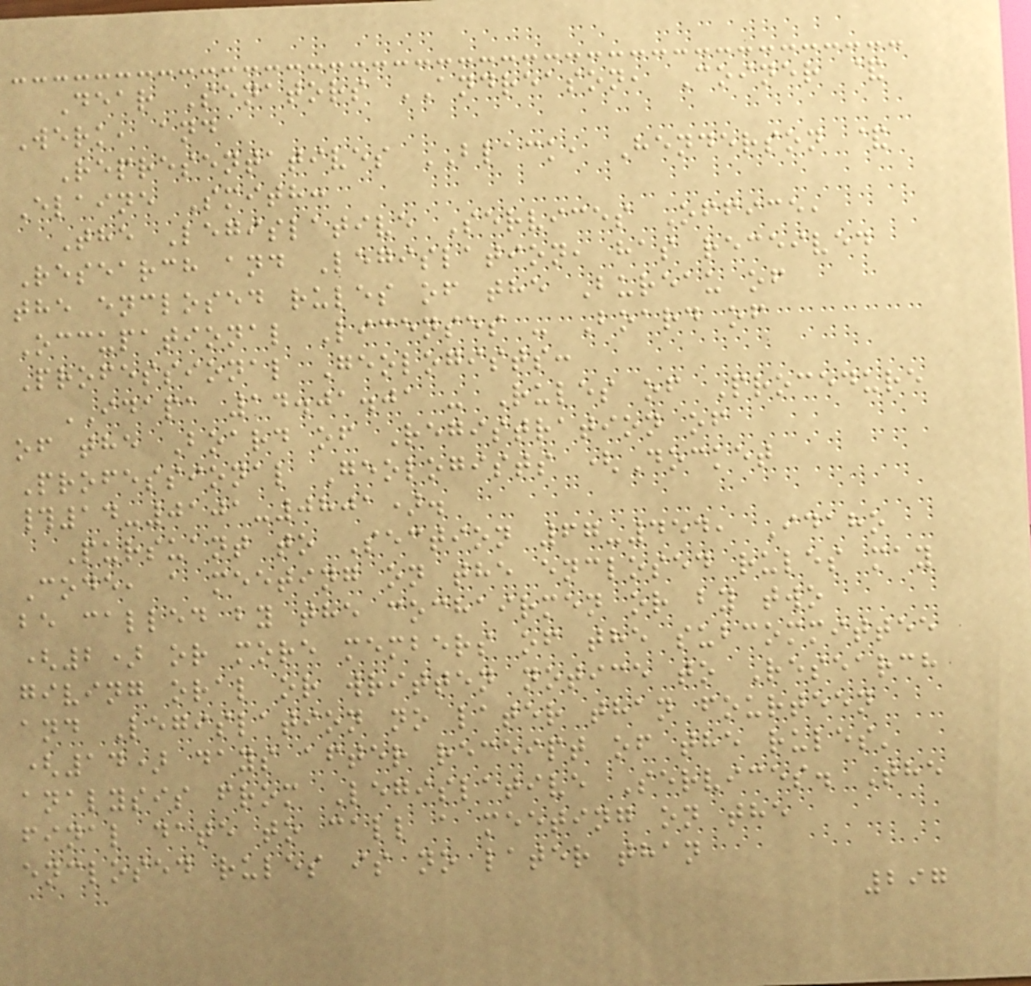Dear Senators ANDREASON, Coiner &
Werk, and
Representatives BLACK, Henderson &
Elaine Smith:
The Legislative Services Office,
Research and Legislation, has received
the enclosed rules of the Bureau of
Occupational Licenses - Board of
Professional Geologists:
IDAPA 14.01.01 - Rules of Procedure
of the Board of Registration of
Professional Geologists (Docket
#14-0101-0801).
Pursuant to Section 67-454, Idaho
Code, a meeting on the enclosed rules may
be called by the cochairmen or by two
(2) or more members of the subcommittee
giving oral or written notice to Research
and Legislation no later than fourteen
(14) days after receipt of the rules'
analysis from Legislative Services. The
final date to call a meeting on the
enclosed rules is no later than
297
